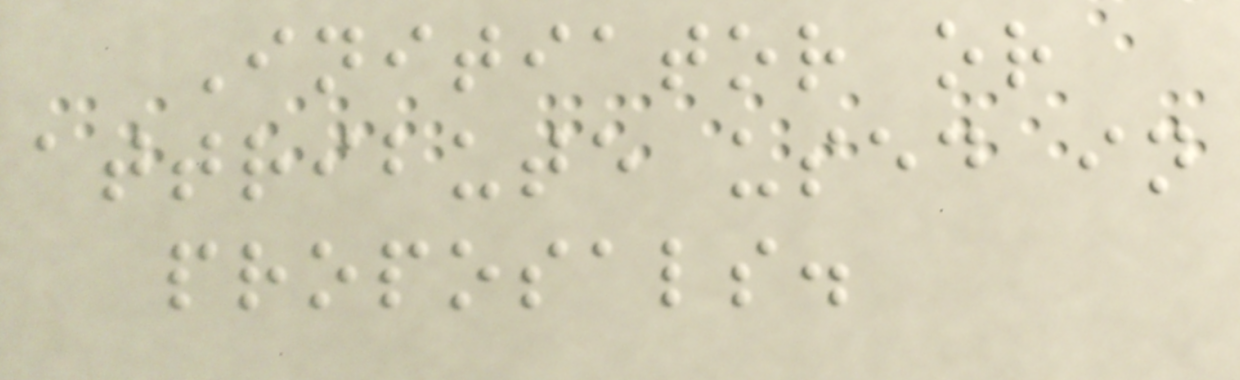Initiator or
attribute used in
proposals.
